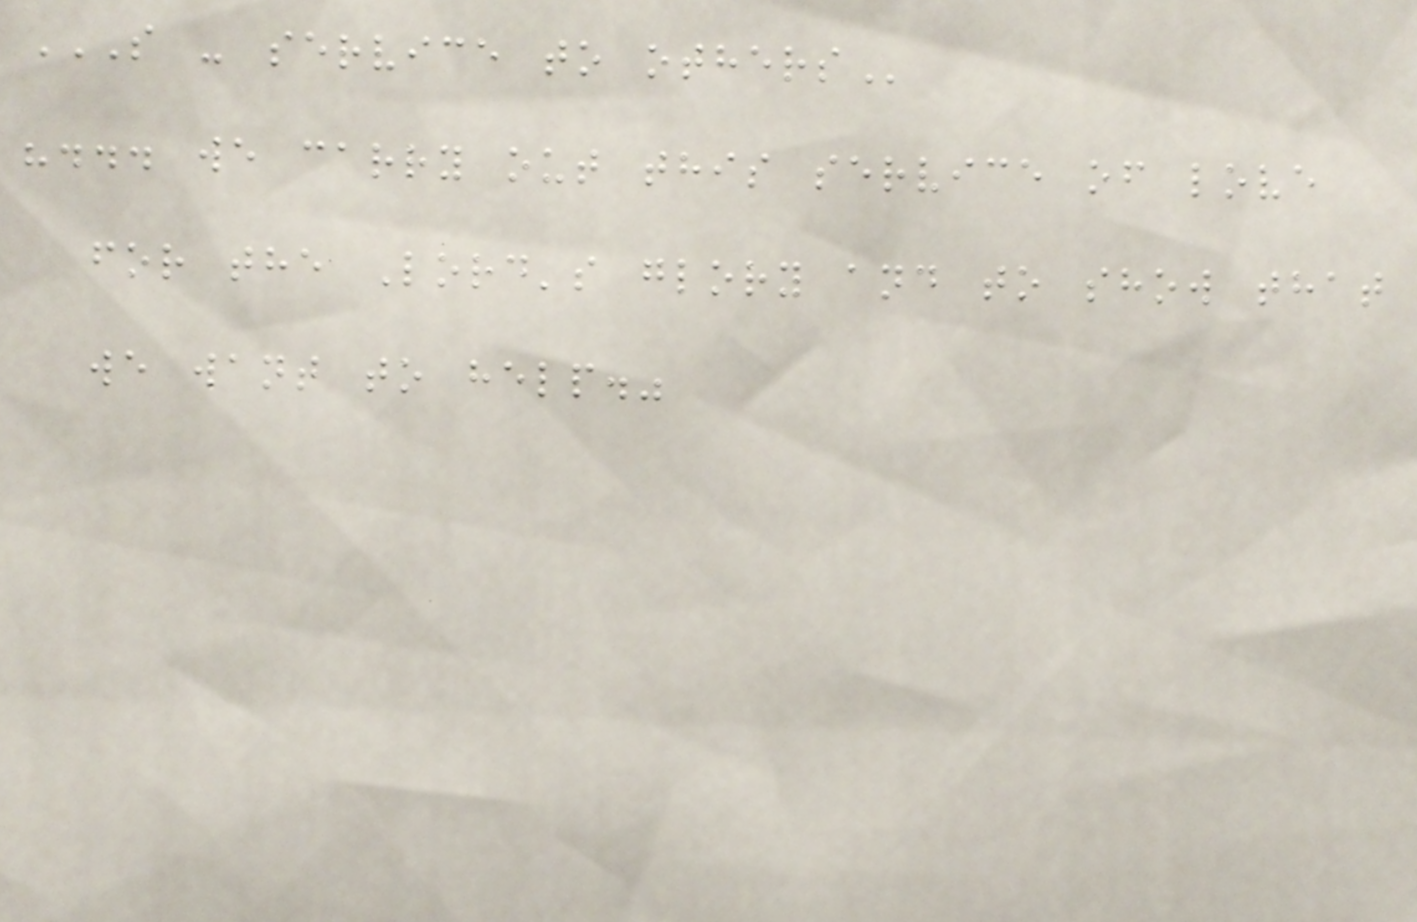S - SERVICE TO OTHERS
"... we carry out this service of love
for the Lord's glory and to show that
we want to help."
